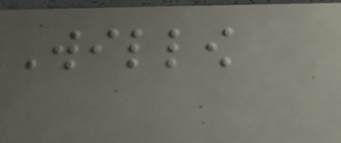Willow
